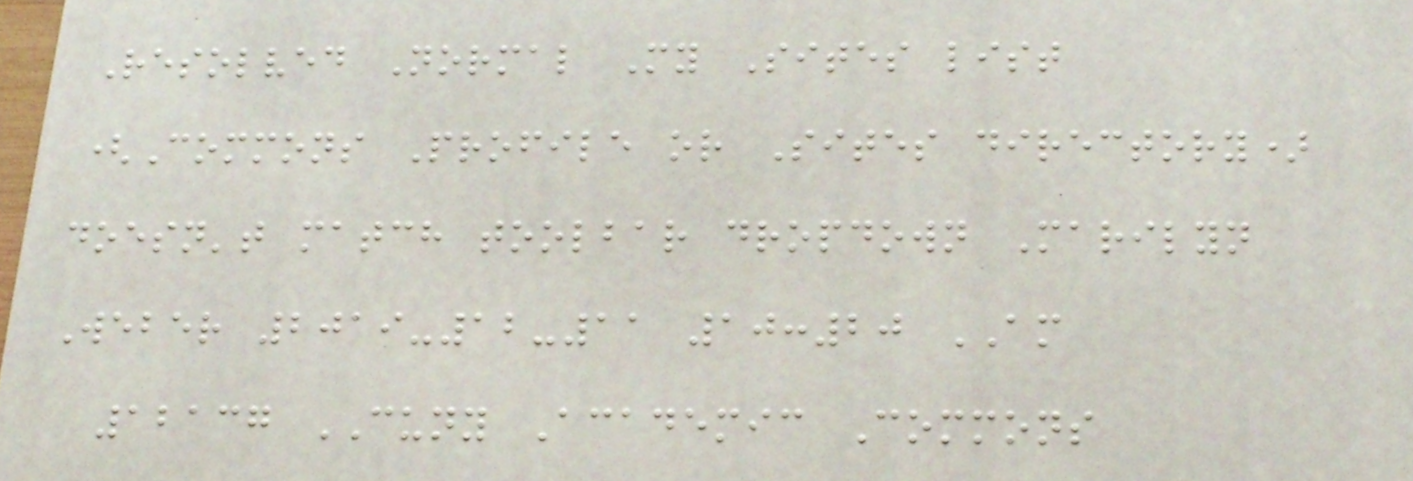Resolved Normal My Sites list
(Commons Profile or Sites directory)
doesn't match toolbar dropdown Marilyn
Weber 2019-12-11 10:20 AM
12137 CUNY Academic Commons
